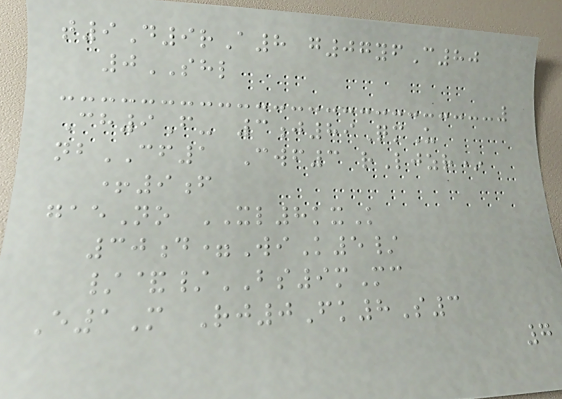t9D9rA8 g07yfC80
0SHL
Ch9F- 3j89QmU
nbCF1 Cwf3 rLjzr*
+9f
gaeNo XL8kxK
30d=WiK5/
/&/BS9mMc
E1M Rj0Fk8S3
7
